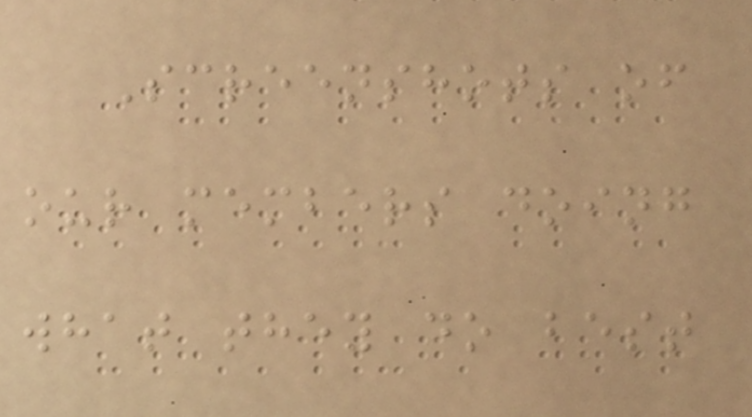Screenshots of
our members doing
what they do best
